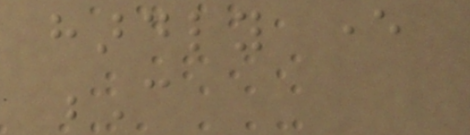hardly ever
C
